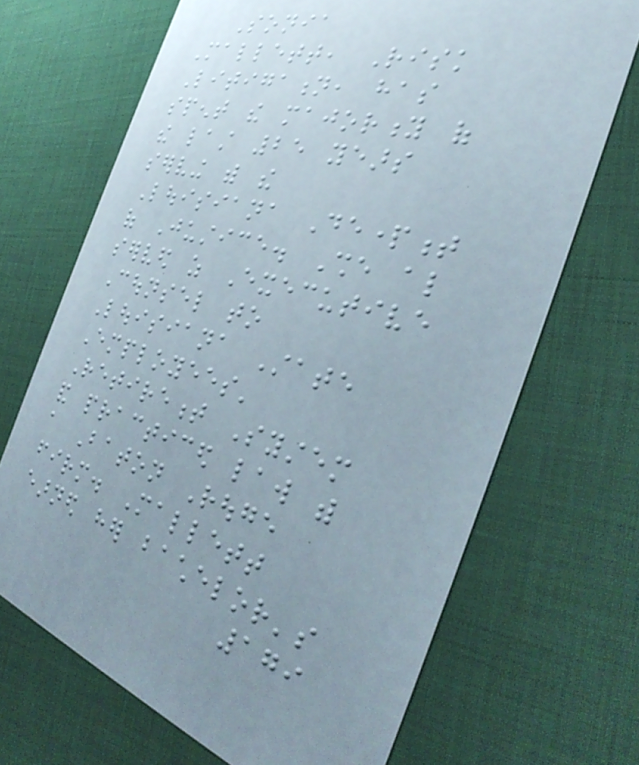Sonia
Mallett, Risk
Litigation, has
spent the majority of
the last 25 years
serving with the
Louisiana Department
of Justice. She also
served as Executive
Counsel to
Louisiana State
Employees'
Retirement System
and practiced law with
a Baton Rouge
firm. Mallett
earned her bachelor's
179
